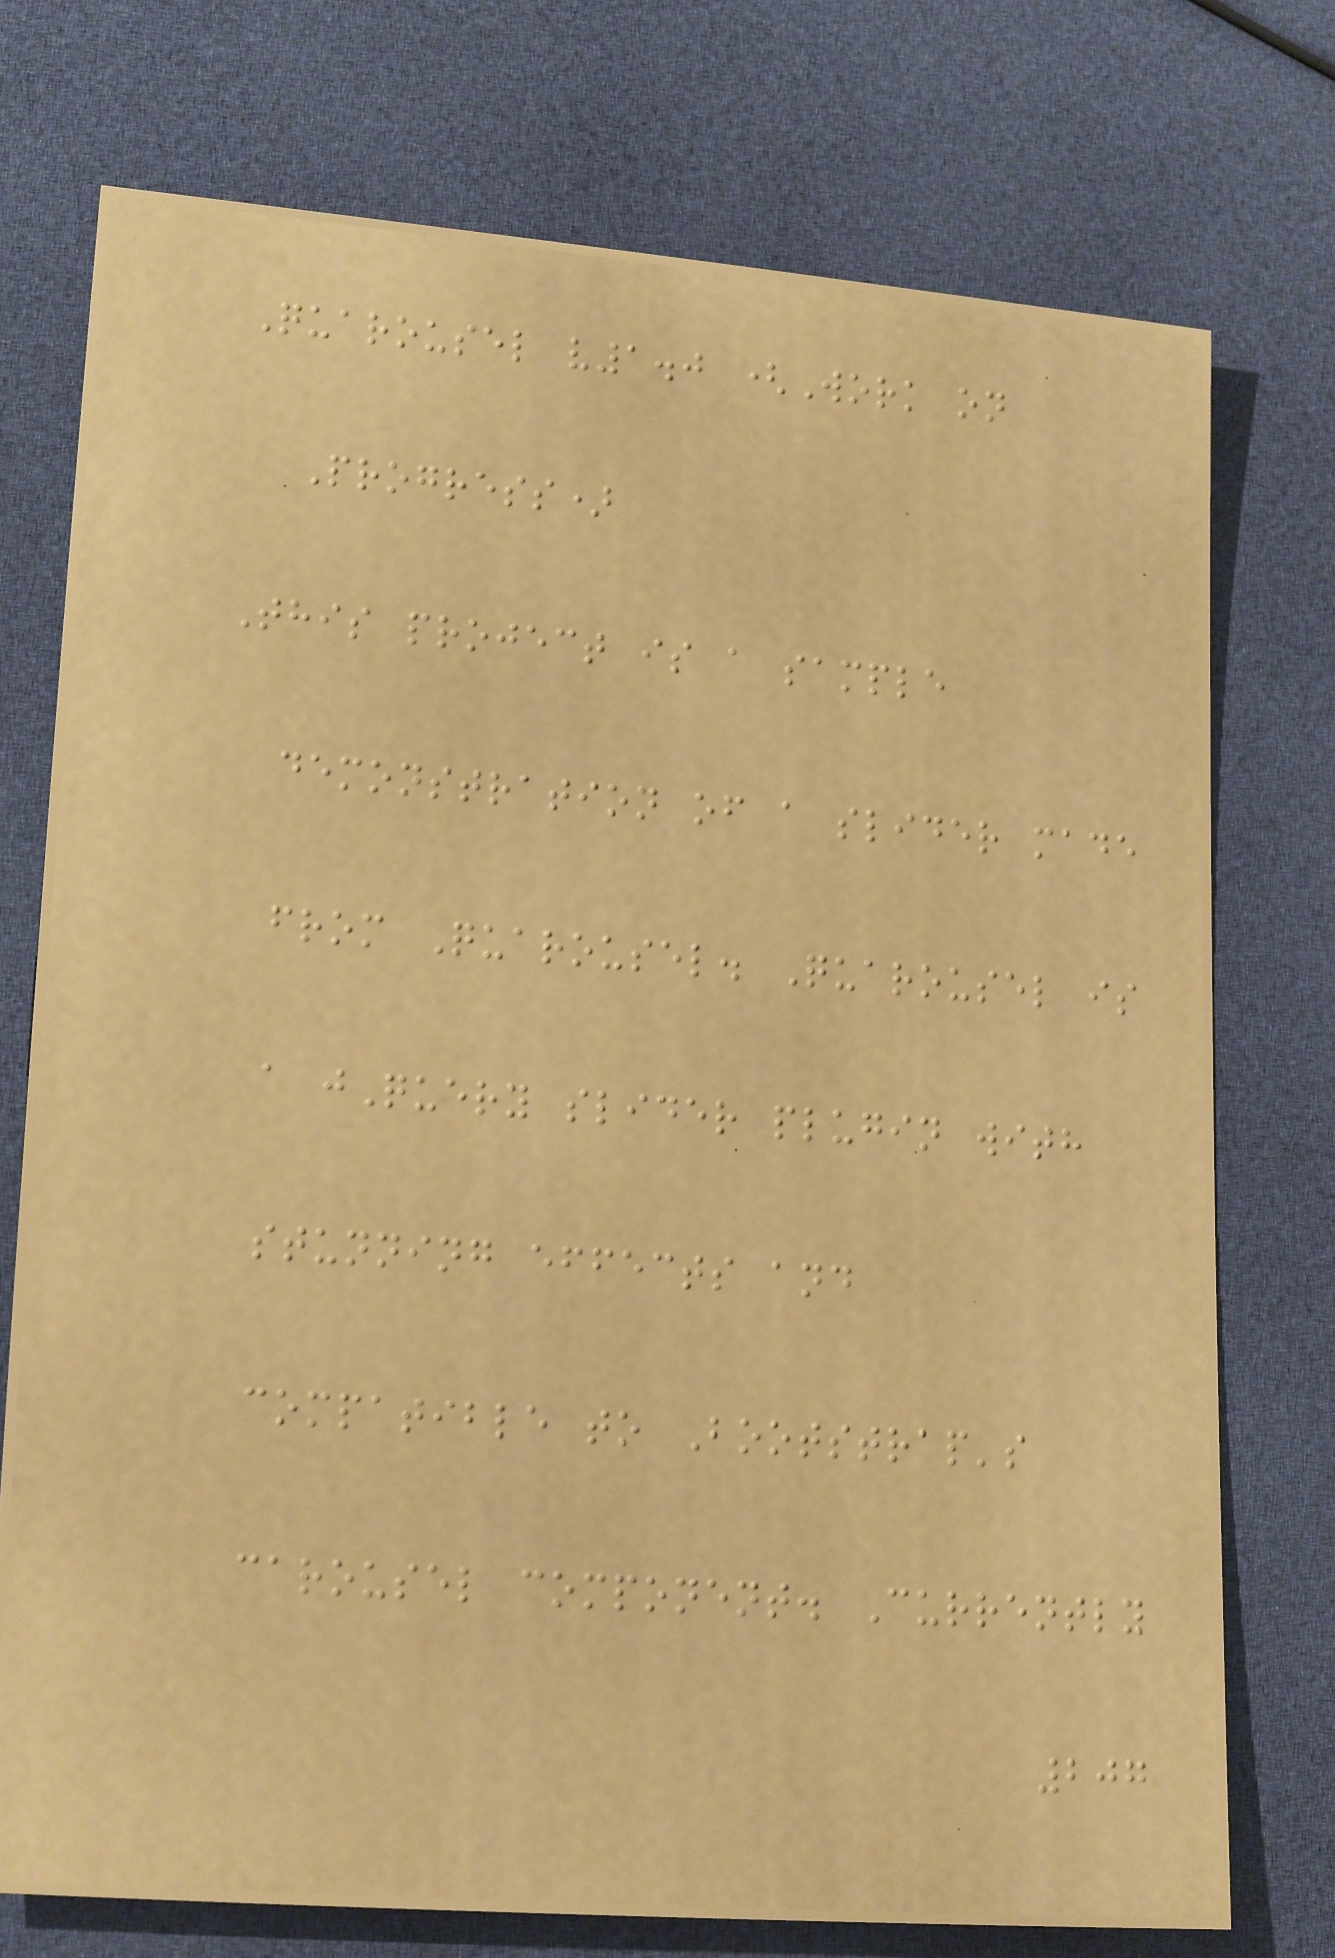Quarousel v1.0 (Work on
Progress)
This project is a sample
demonstration of a slider made
from Quarousel. Quarousel is
a jQuery slider plugin with
stunning effects and
compatible to Bootstrap's
carousel component. Currently
207
